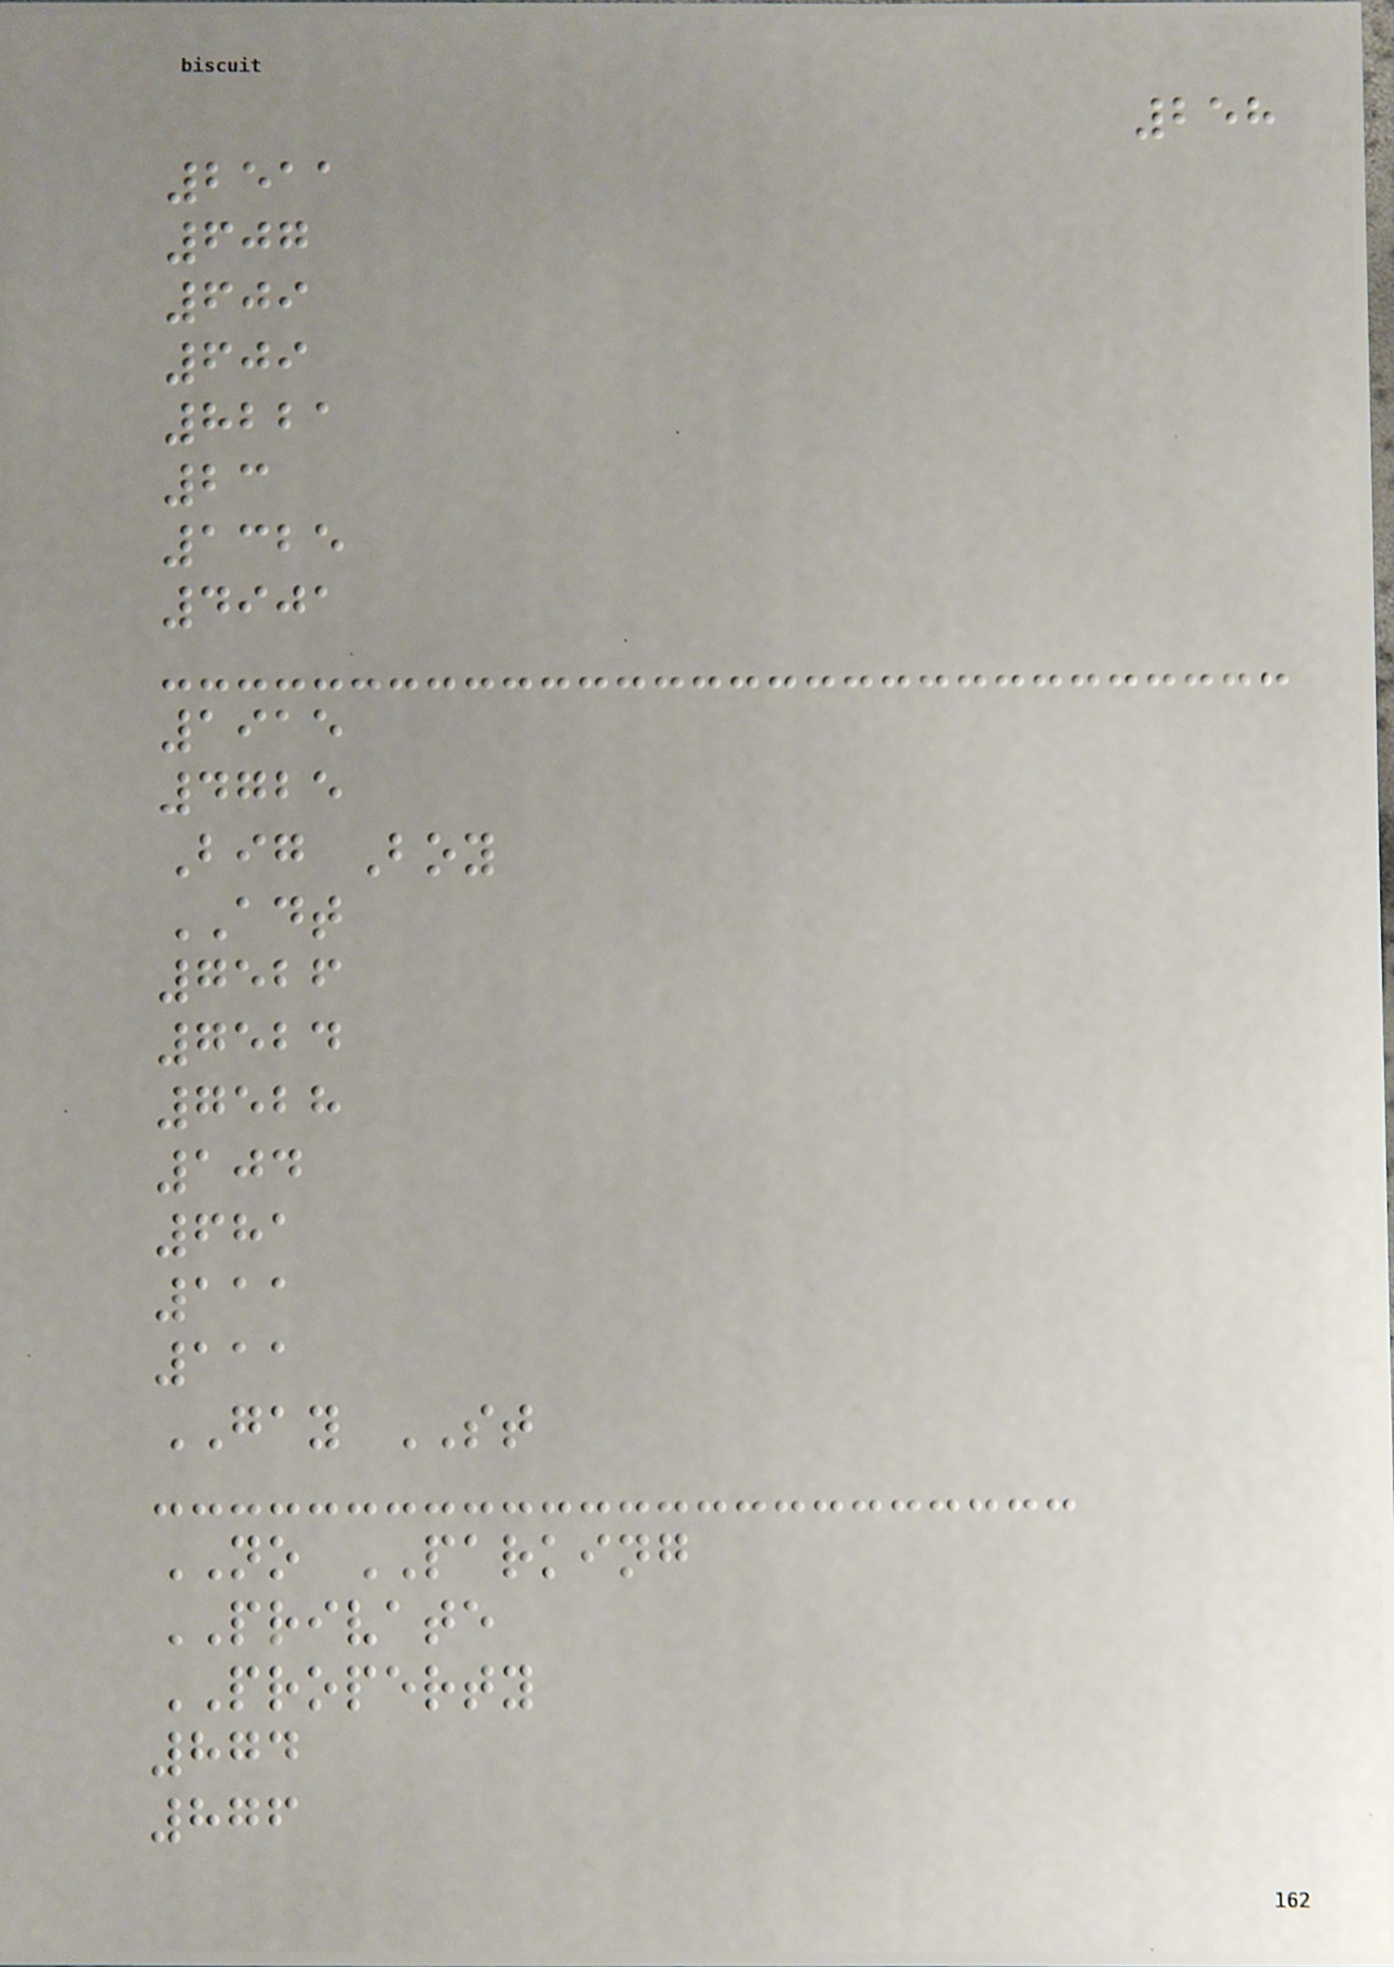258
2511
607
609
609
8221
23
1325
4901
1915
4725
Big Boy
ADT
7526
7524
7528
104
681
111
111
GAY ST
NO PARKING
PRIVATE
PROPERTY
874
876
